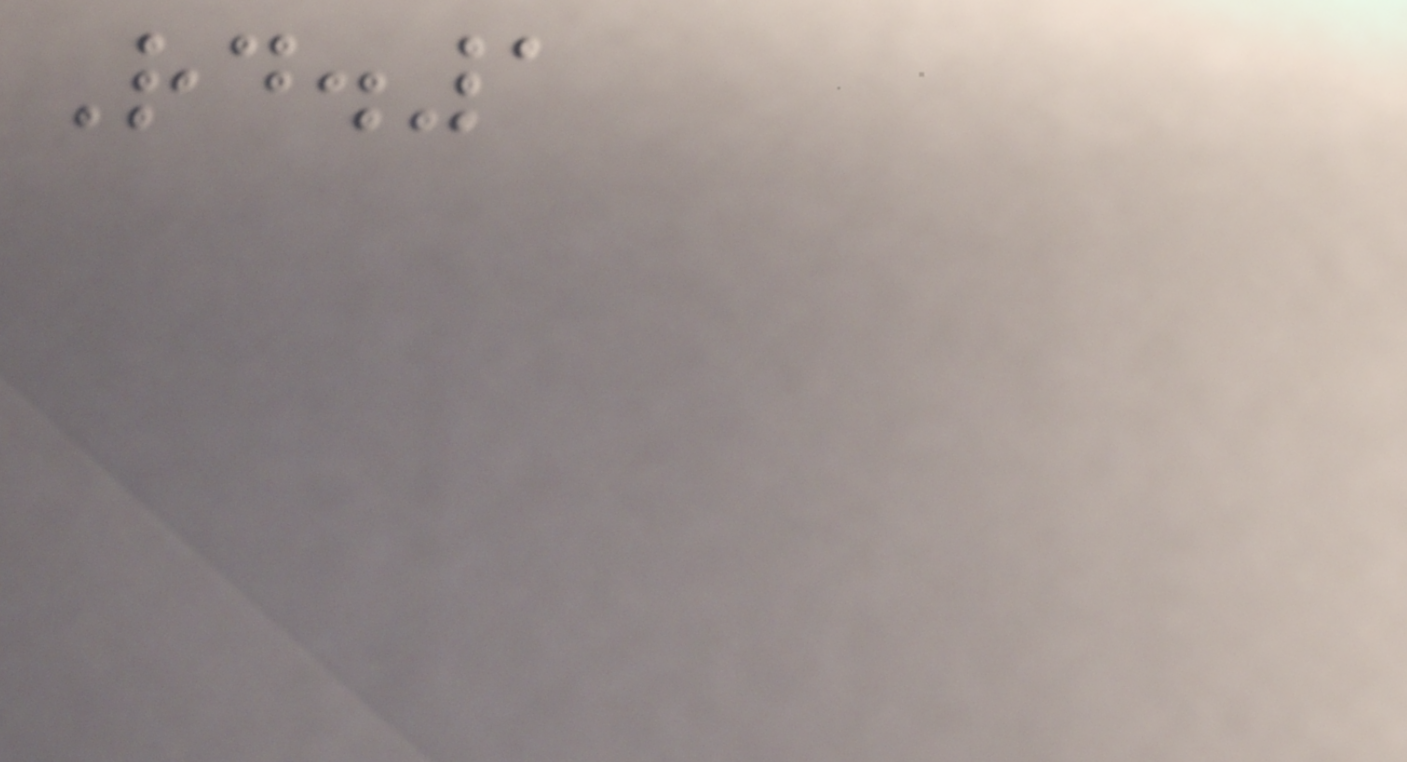Rd.1
